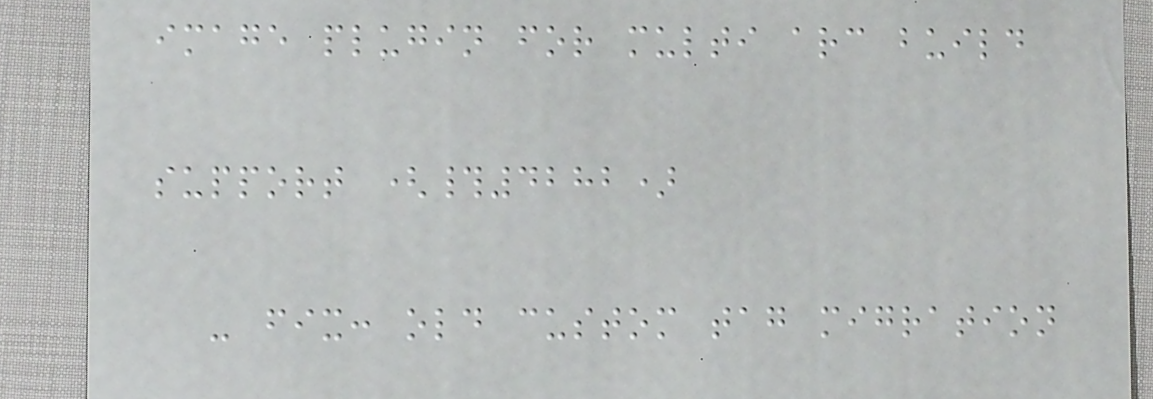image plugin for multi arc build
support (#4282)
- fix: old custom tag migration
